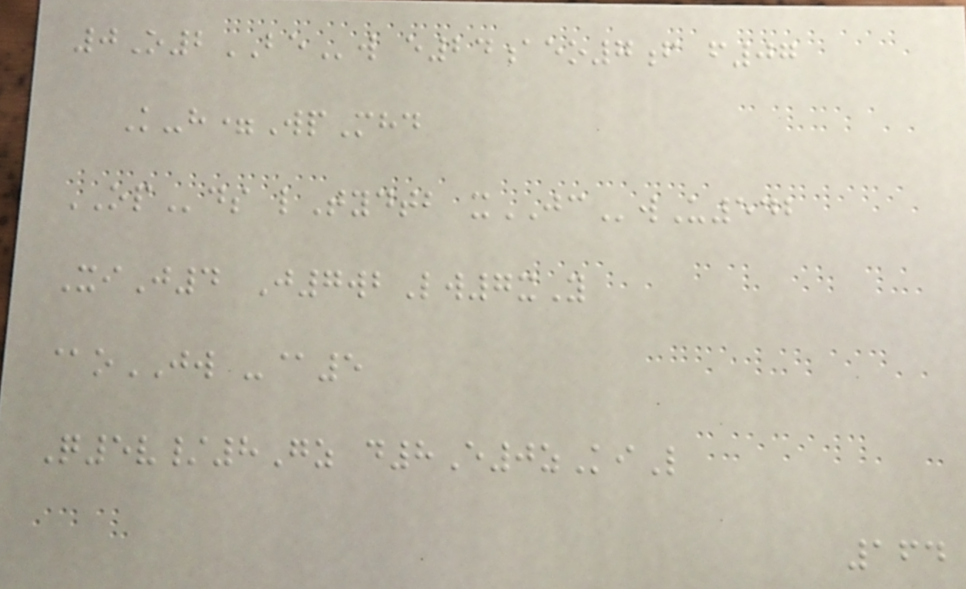0O2BEw e24aeo7f f07
K-h=WpMhd
OPds lTydtb xJCwU542
XiJ4 J7wbLw7xY
@oJW -@5
Q5v/8Gz d8E0zKiL
164
